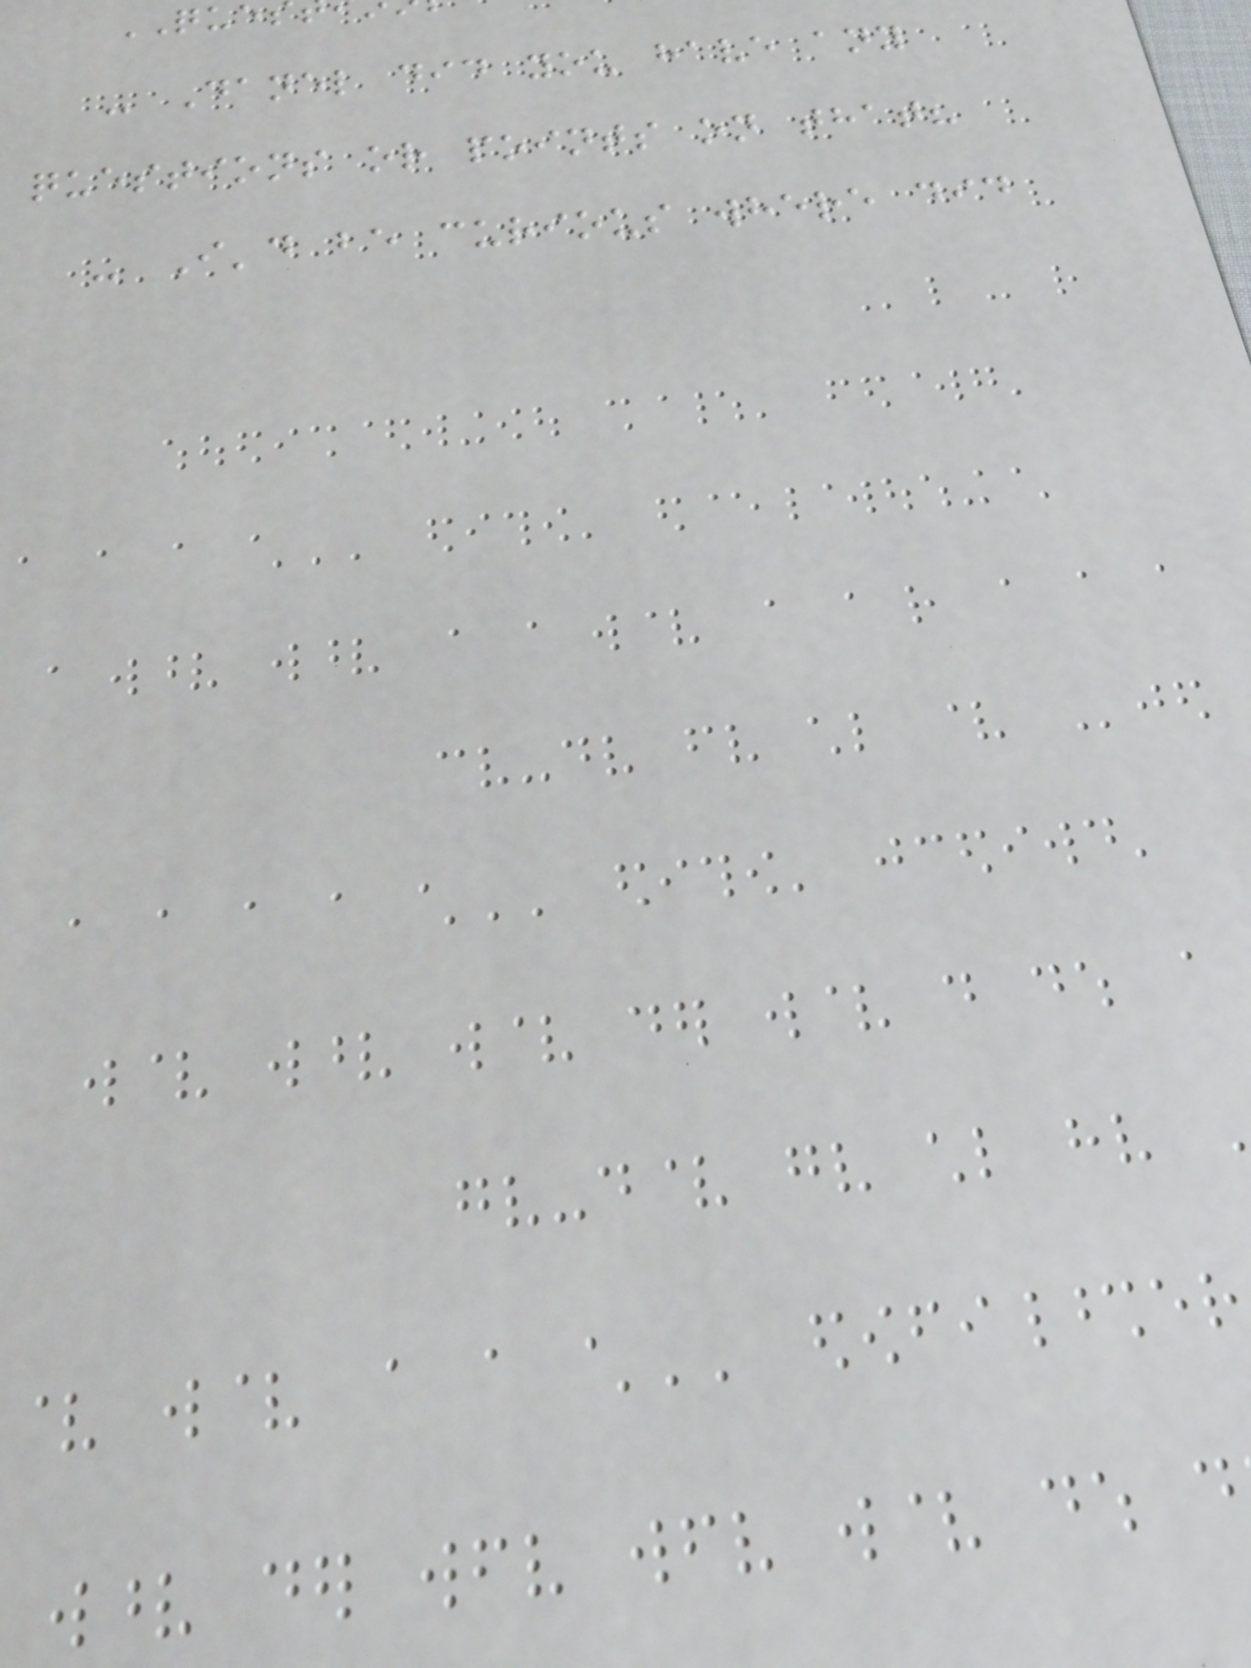QUE
- Danel did you have any
questions or points on that?
- I'd be curious where did
